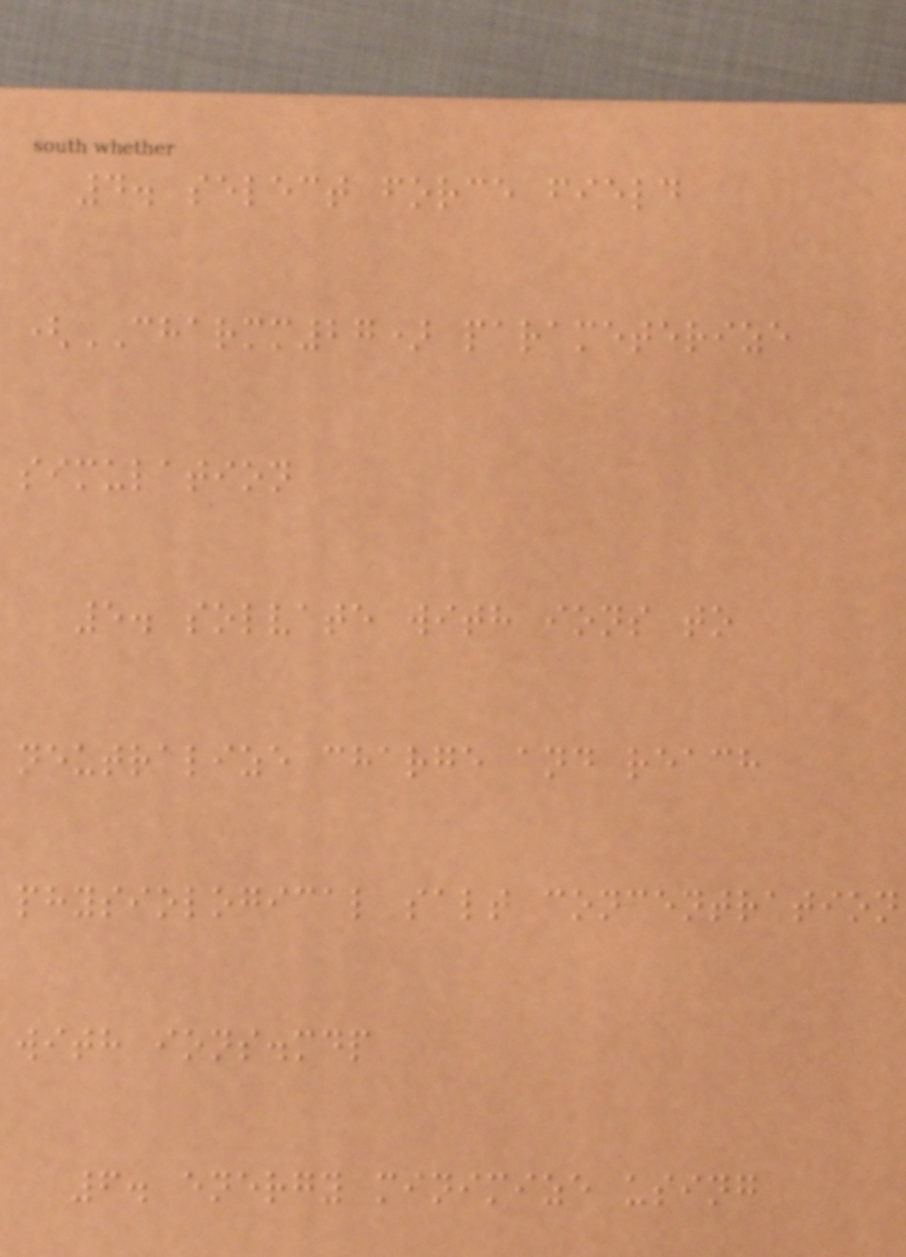4. select force field
(CHARMM27) parameterize
simulation
5. solvate with ions to
neutralize charge and reach
physiological salt concentration
with ions.mdp
6. energy minimize using
